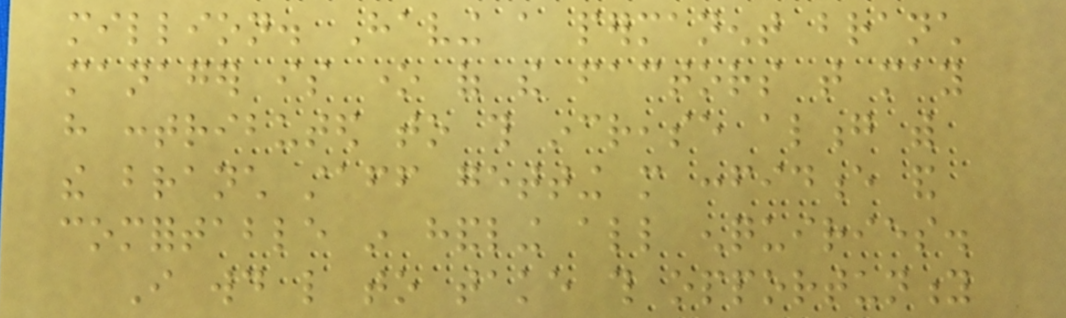million. Having a permanent branch
manager is one of the factors that may
have contributed to this increase along with
the branch staff getting more confidence and
comfortable in handling all enquiries.
I would like to take this opportunity
